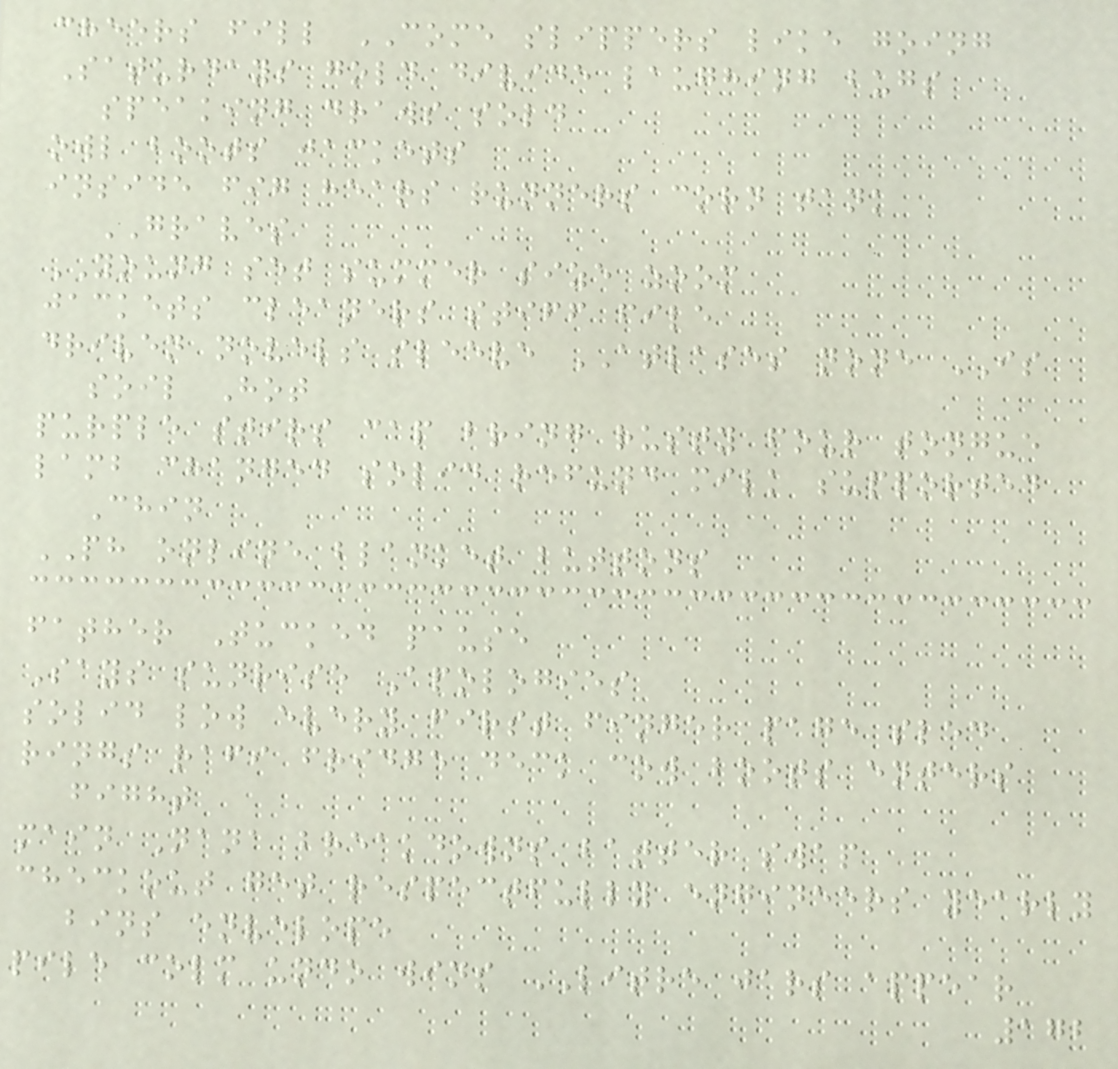cheers fill COME slippers like going
Saturdays gold divide laughing bugs
speaking draws sold
owl boots jackets
inside fig hears runners corn tank
GRAVES
YOUNG set summer size zoom
jackets cleaners stiff file
driven novels sleeve ATLASES none IS
soil Hot
purple stirs cap bring rusty four tongue
lamb changed solid refund milk supported
Chin
PH online blanket buttons
father Tucked pause
Says sunrise Apologies
solid low every first finger page sled
rings rafi fridge deck cow boots enters
fight
main Nana breakdowns batter swap
checkout get respectfully engineers yearly
bins envelope
pile colm undo wins LITRE jars appear
172
